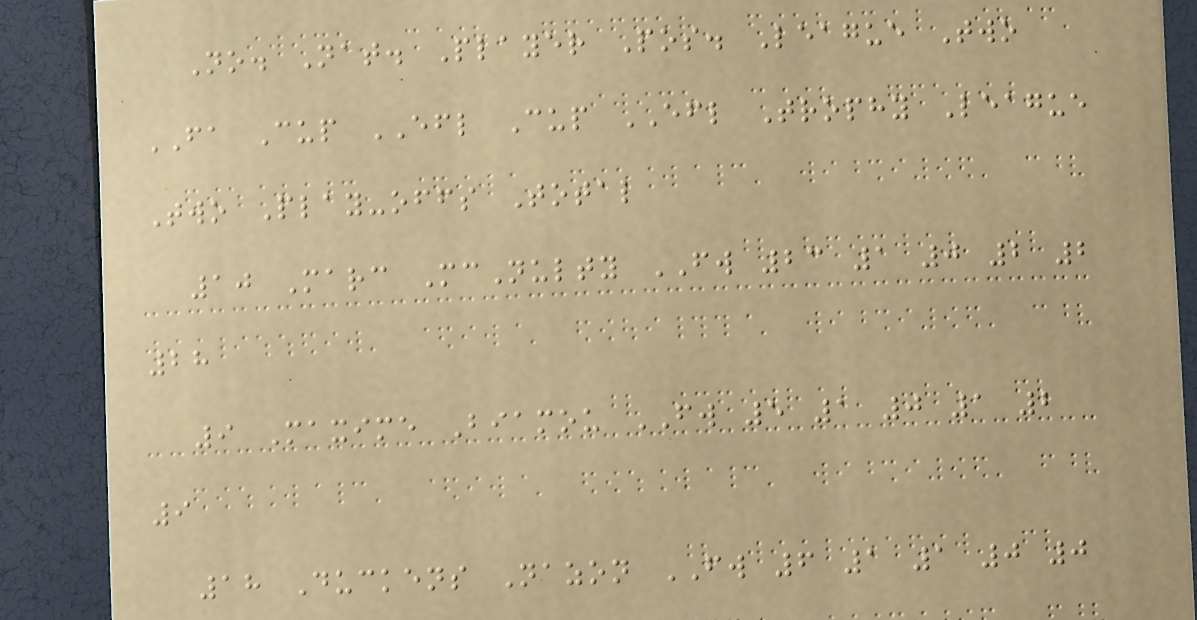No. Nat. Player Pos. League Two
FA Cup EFL Cup EFL Trophy League
Two Play-offs Total
10 Marc McNulty FW 23 1 0 2 2
28
9 Maxime Biamou FW 5 1 0 1 2
9
18 Duckens Nazon FW 6 1 1 0 0
